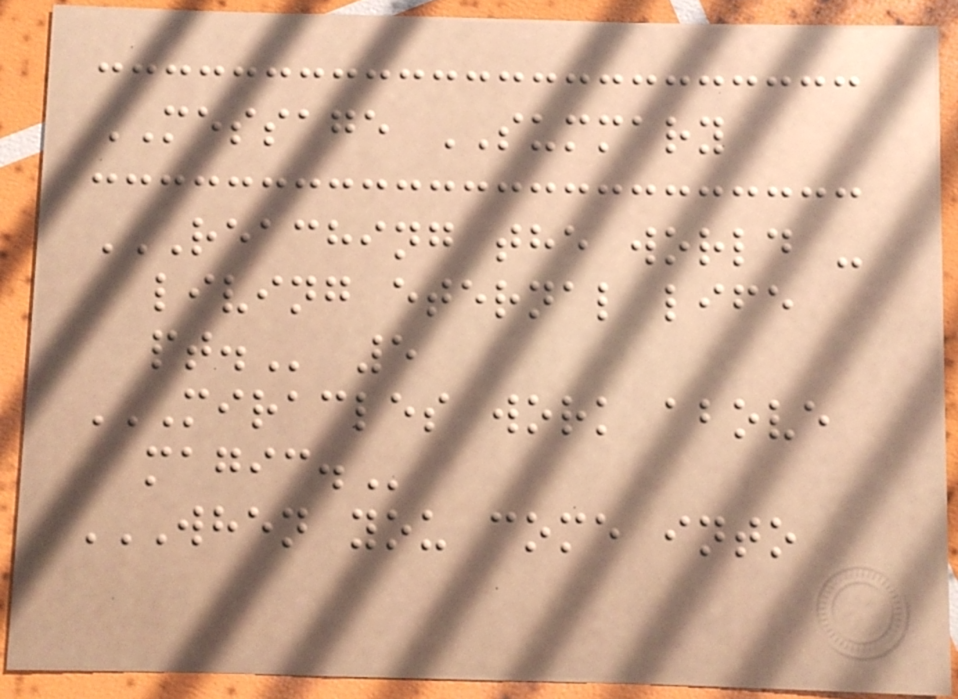MESSAGE SUMMARY
REACHING THE WORLD -
LIVING ETERNAL LIFE
PT. 5
MIRACLES WORK ABOVE
MAGIC.
WHEN YOU COME INTO
